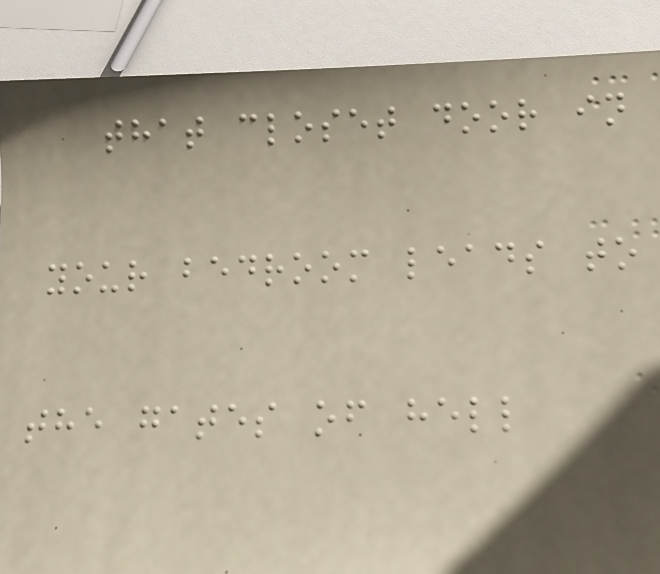that closet door in
your bedroom leads to
the gates of hell
